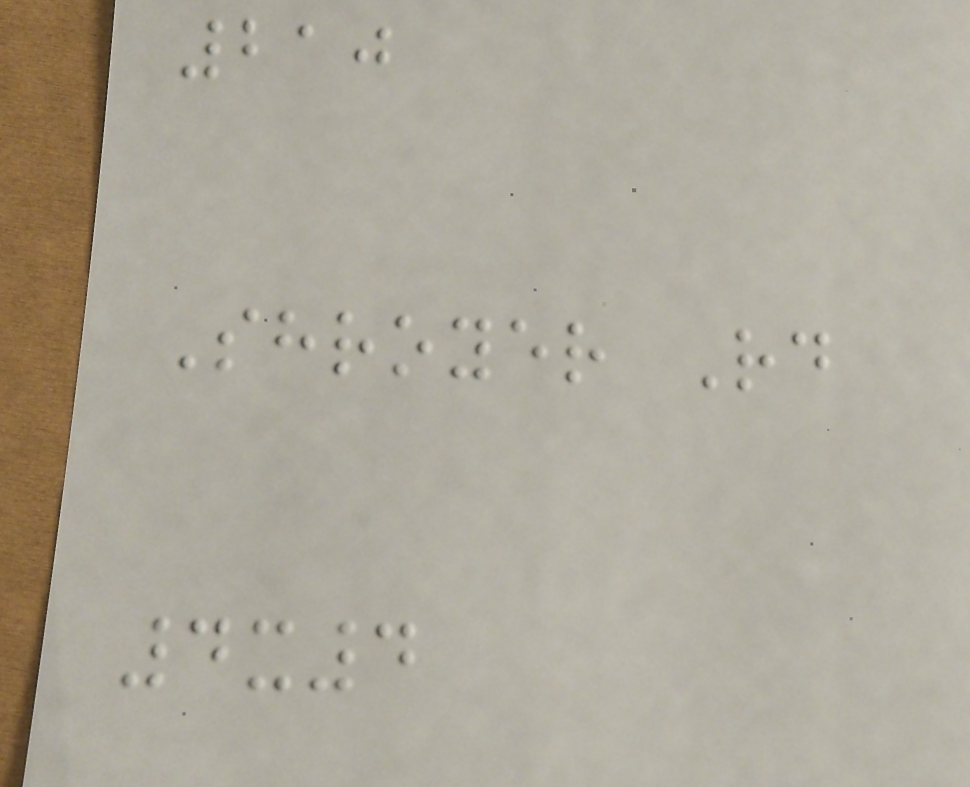210
Shroyer Rd
4x4
